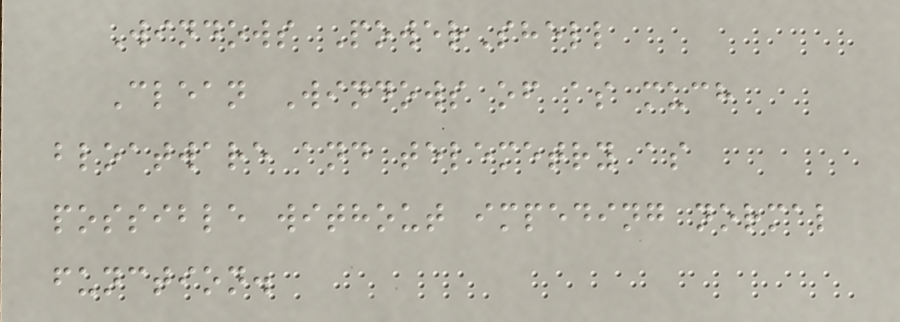Windows PowerShell
Clean Windows of as much
bloatware and telemetry as
possible without impeding normal
function.
